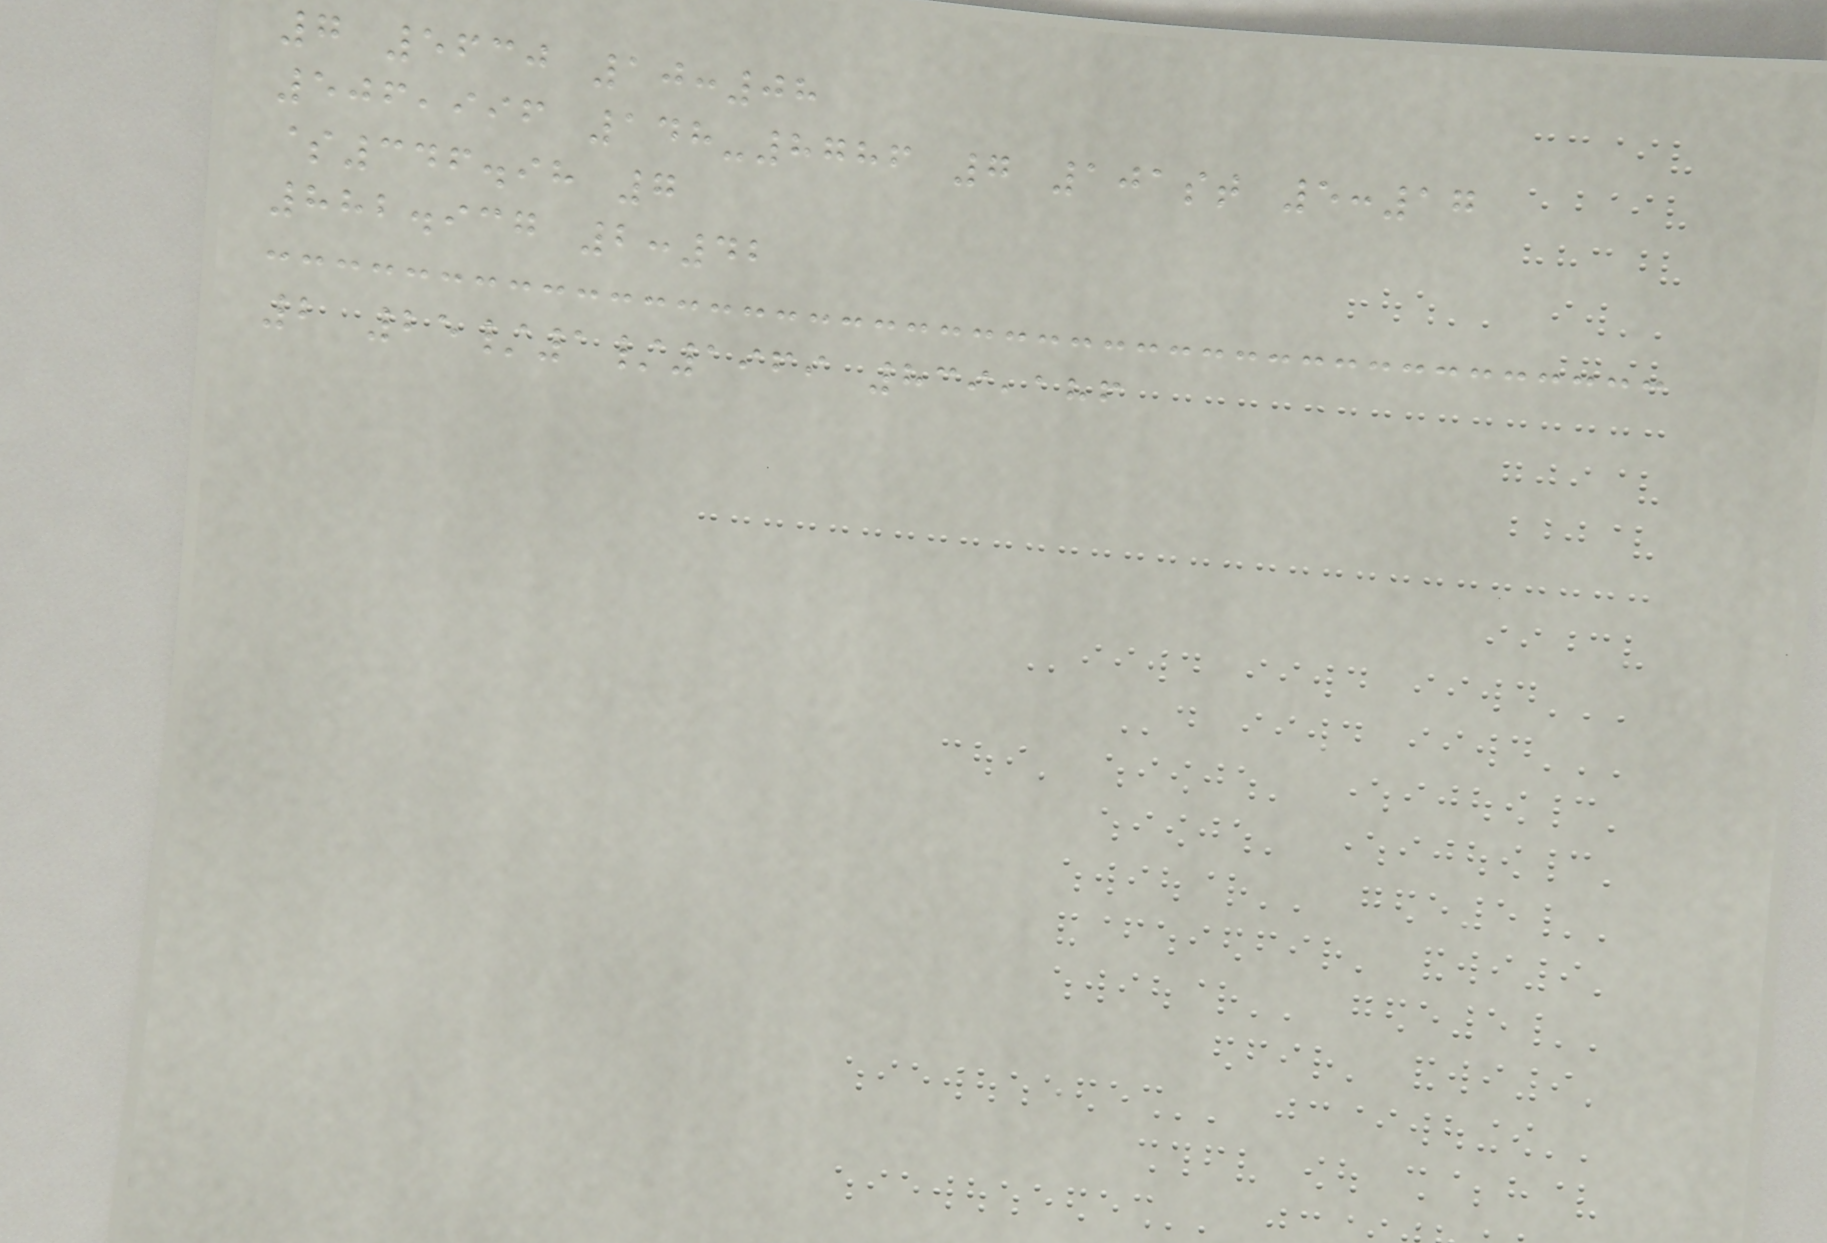7 5630 10:08
506,996 148-8786 7 101st 5:17
$346.98 7
882.937 2:42
2 25/1/1969 839,186
